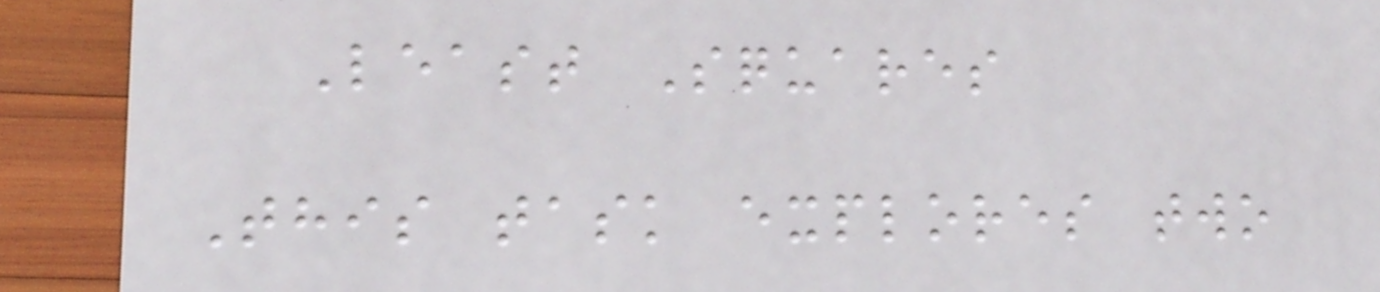Least Squares
This task explores two
